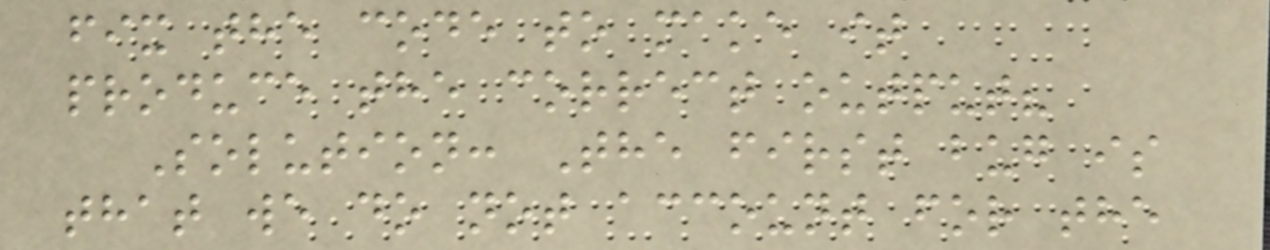fix the code to make it
produce the correct output?
Solution: The first bug is
that we do not account for the
